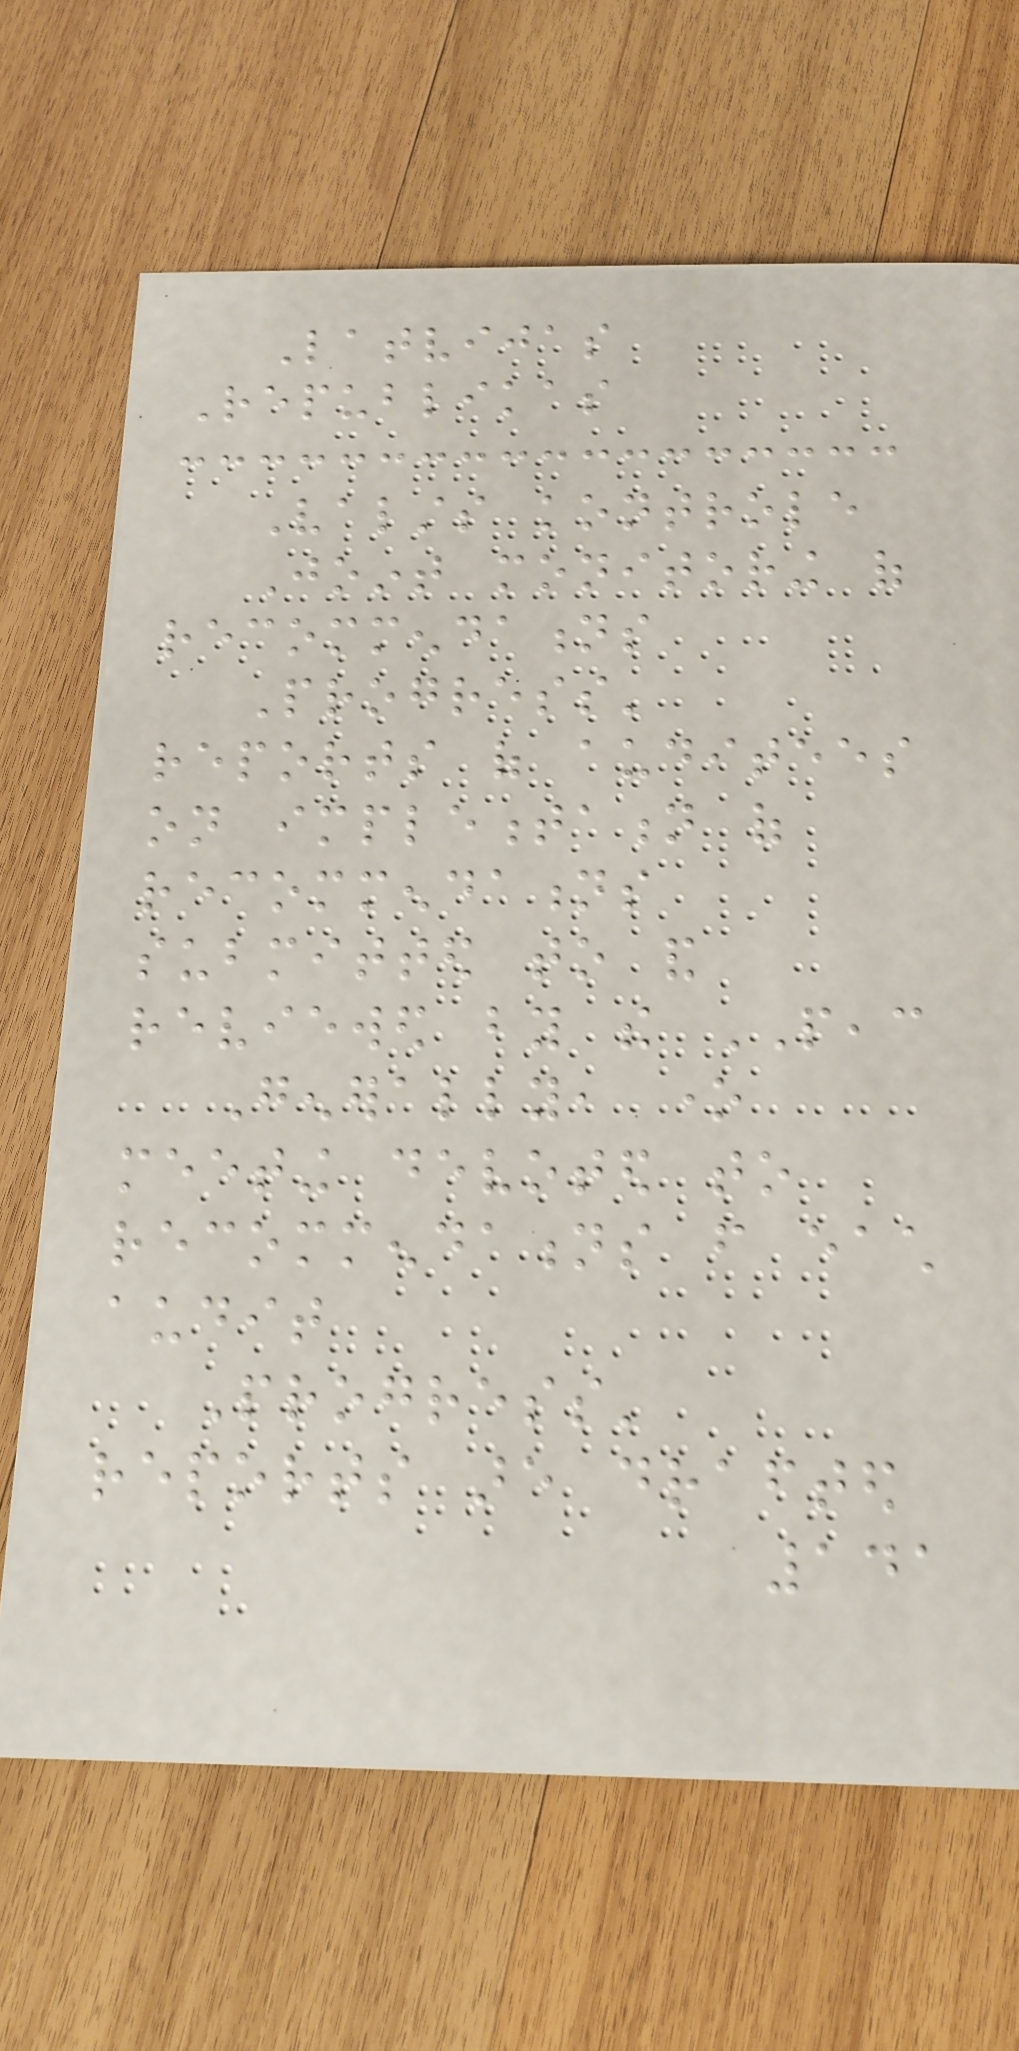Latvijas
Republikas
Valsts kontrole
Joint monitoring of
recommendations
Progress'
reports of auditees
on implementation of
recommendations
submitted to and
reviewed by the PEAC
Generally, one
meeting devoted to
recommendations from each
audit
Progress'
reports are drafted
141
